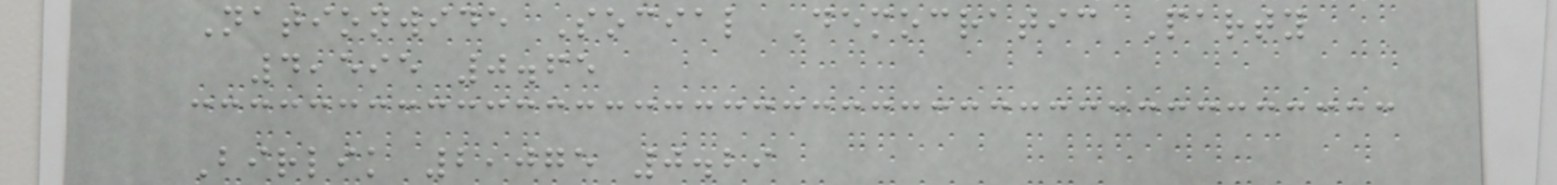Nationwide Social Democratic Party
4,595 0.65
Birlik 2,075 0.29
